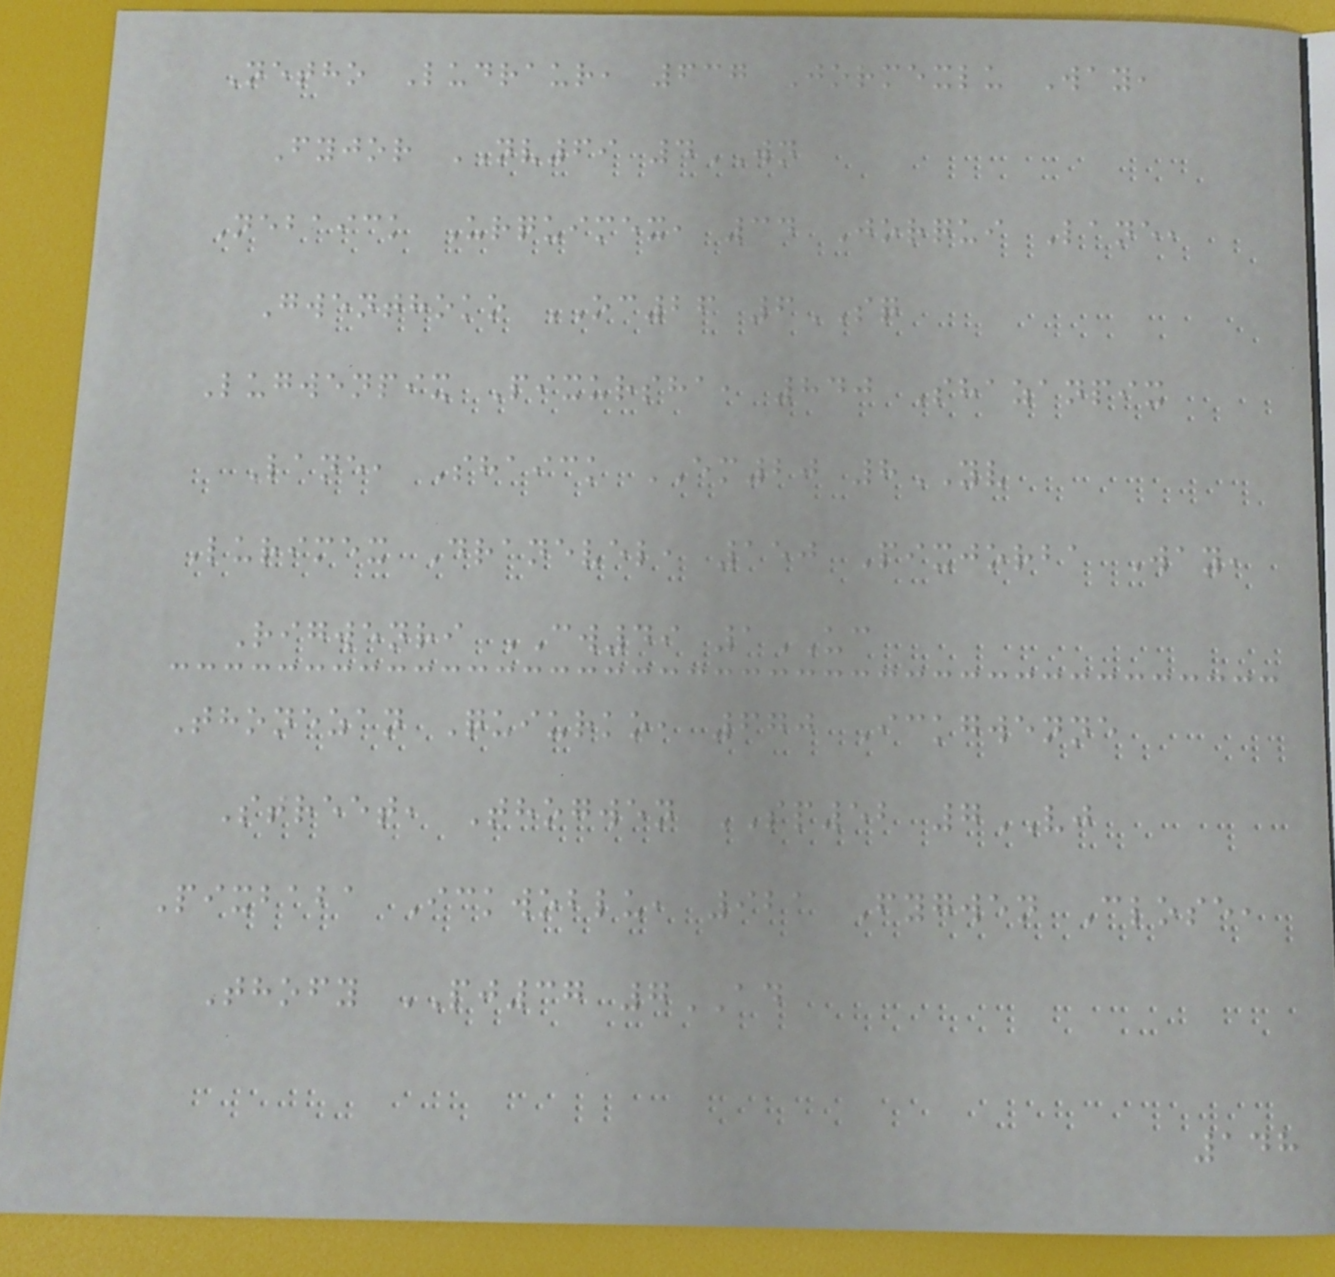Netho Ludraur, 637 Jormexlu Way,
Fyjor NV69 4WN
Nebaick Urquimex, 34 Jorqui Lane,
Gwenthoko OC26 6SQ
Lugwenpix Pixursha, 840 Shazanpix
Lane, Shaick EM20 8YV
Lurimex Dranevel, 150 Pixjorba Way,
Rigwenri CW49 1UC
Thonezan Quiurko, 670 Ickgwenne
Street, Thogwen SP52 7VJ
Pixbaba Ickwoblu, 921 Fygwen Close,
Thofy PJ37 7AD
148
